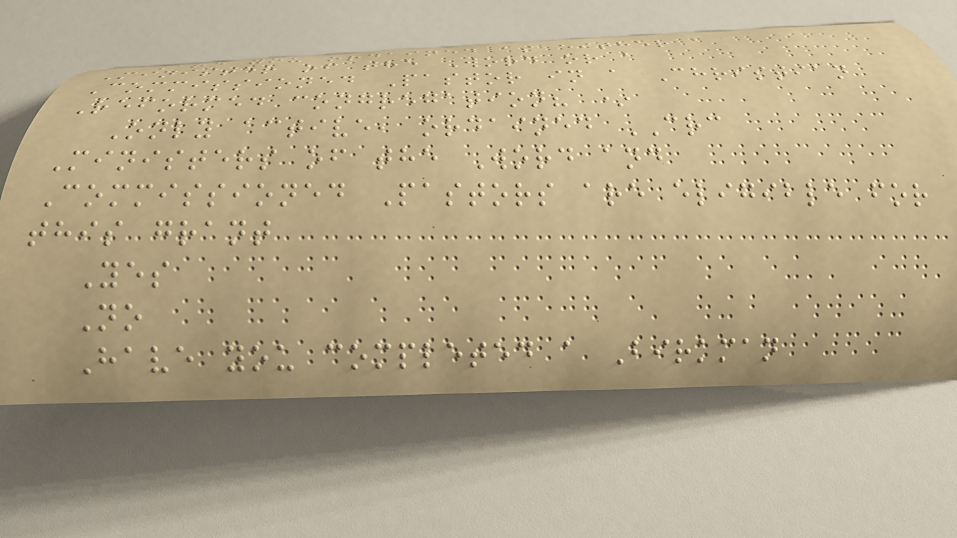Are you ordained as either a
Minister of the Word or a
Commissioned Pastor in a Christian
Reformed congregation? *
Only active, ordained CRC
Ministers of the Word and
Commissioned Pastors are eligible for
this grant
Yes
No
Have you completed a Birkman
